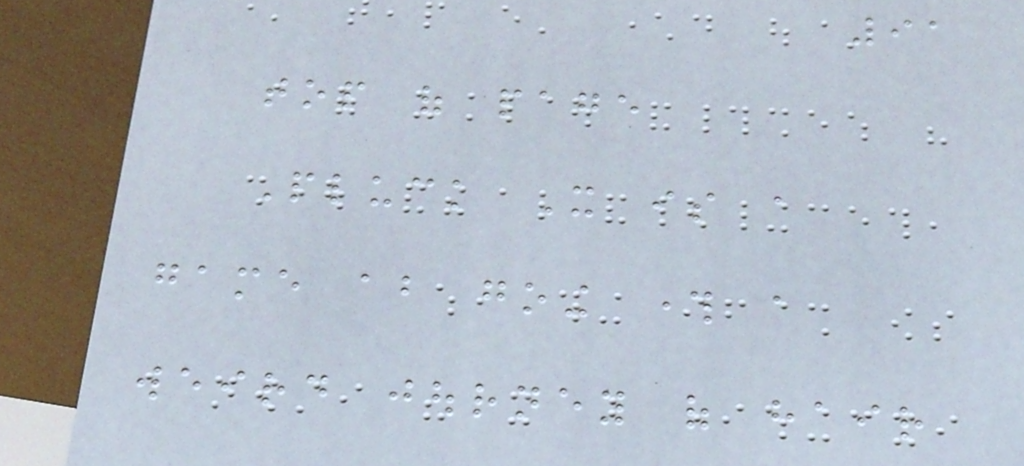91
top of page
Pluck It is a
game about going through a
weird journey of hair
